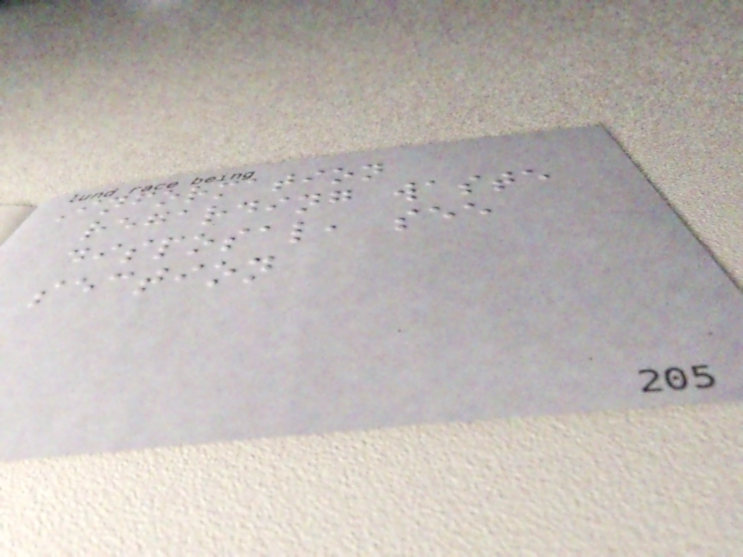Information
regarding waste
disposal, see
section
